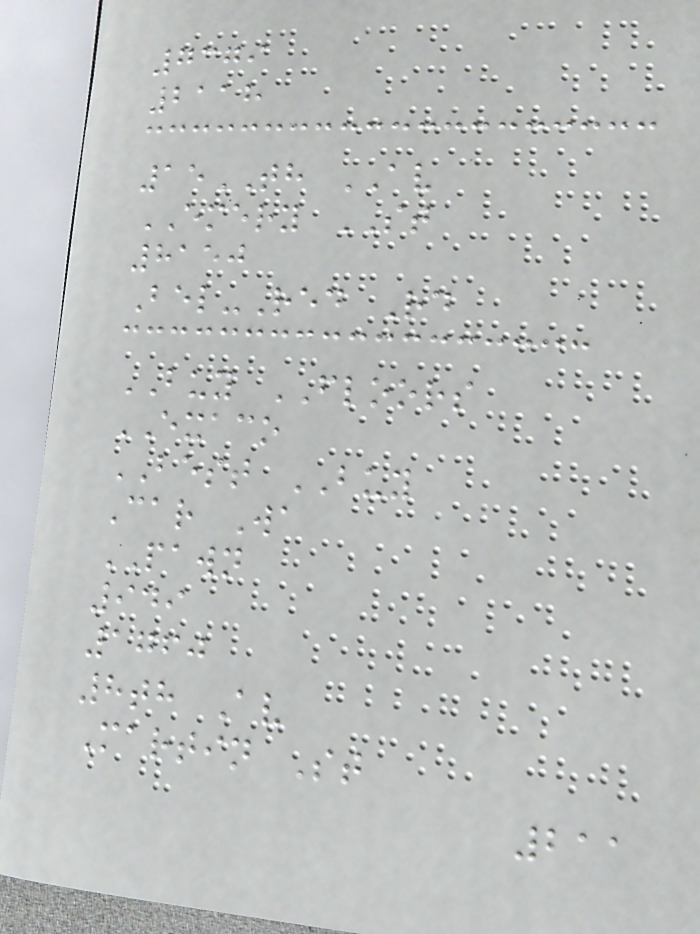7379
2118
15TH AV
EMERY ST
8150
Bel-Red Rd
BUY FLOORS
EXACO
BEST BUY
Car Wa
PAWN
949
1760
8th Av
Martin St
211
